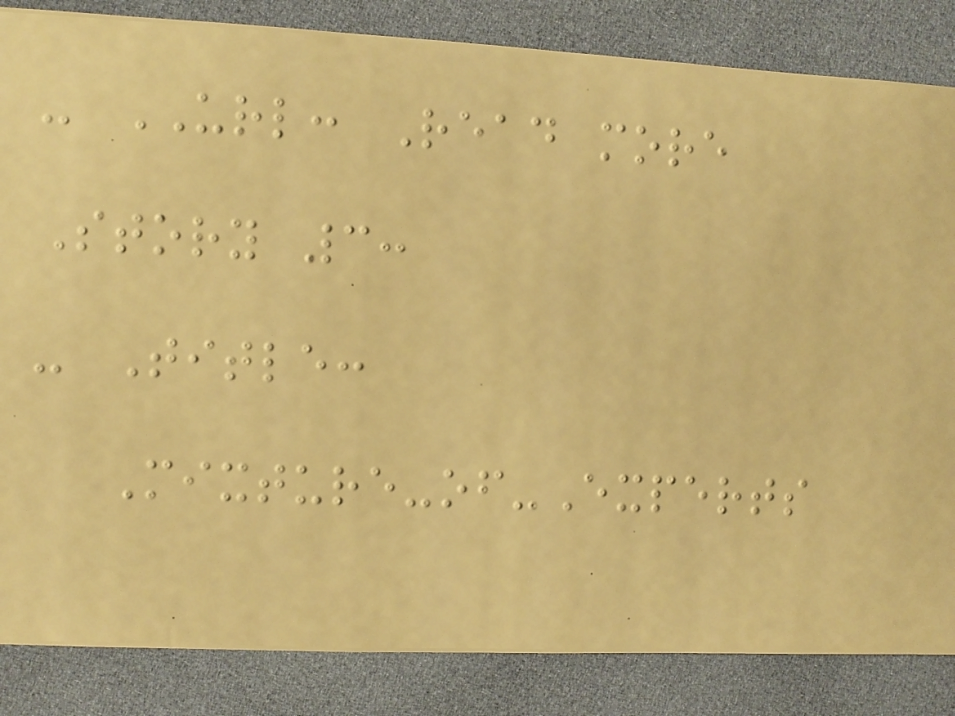- URL: Read more
Story 3:
- Title:
Mixture-of-Experts
